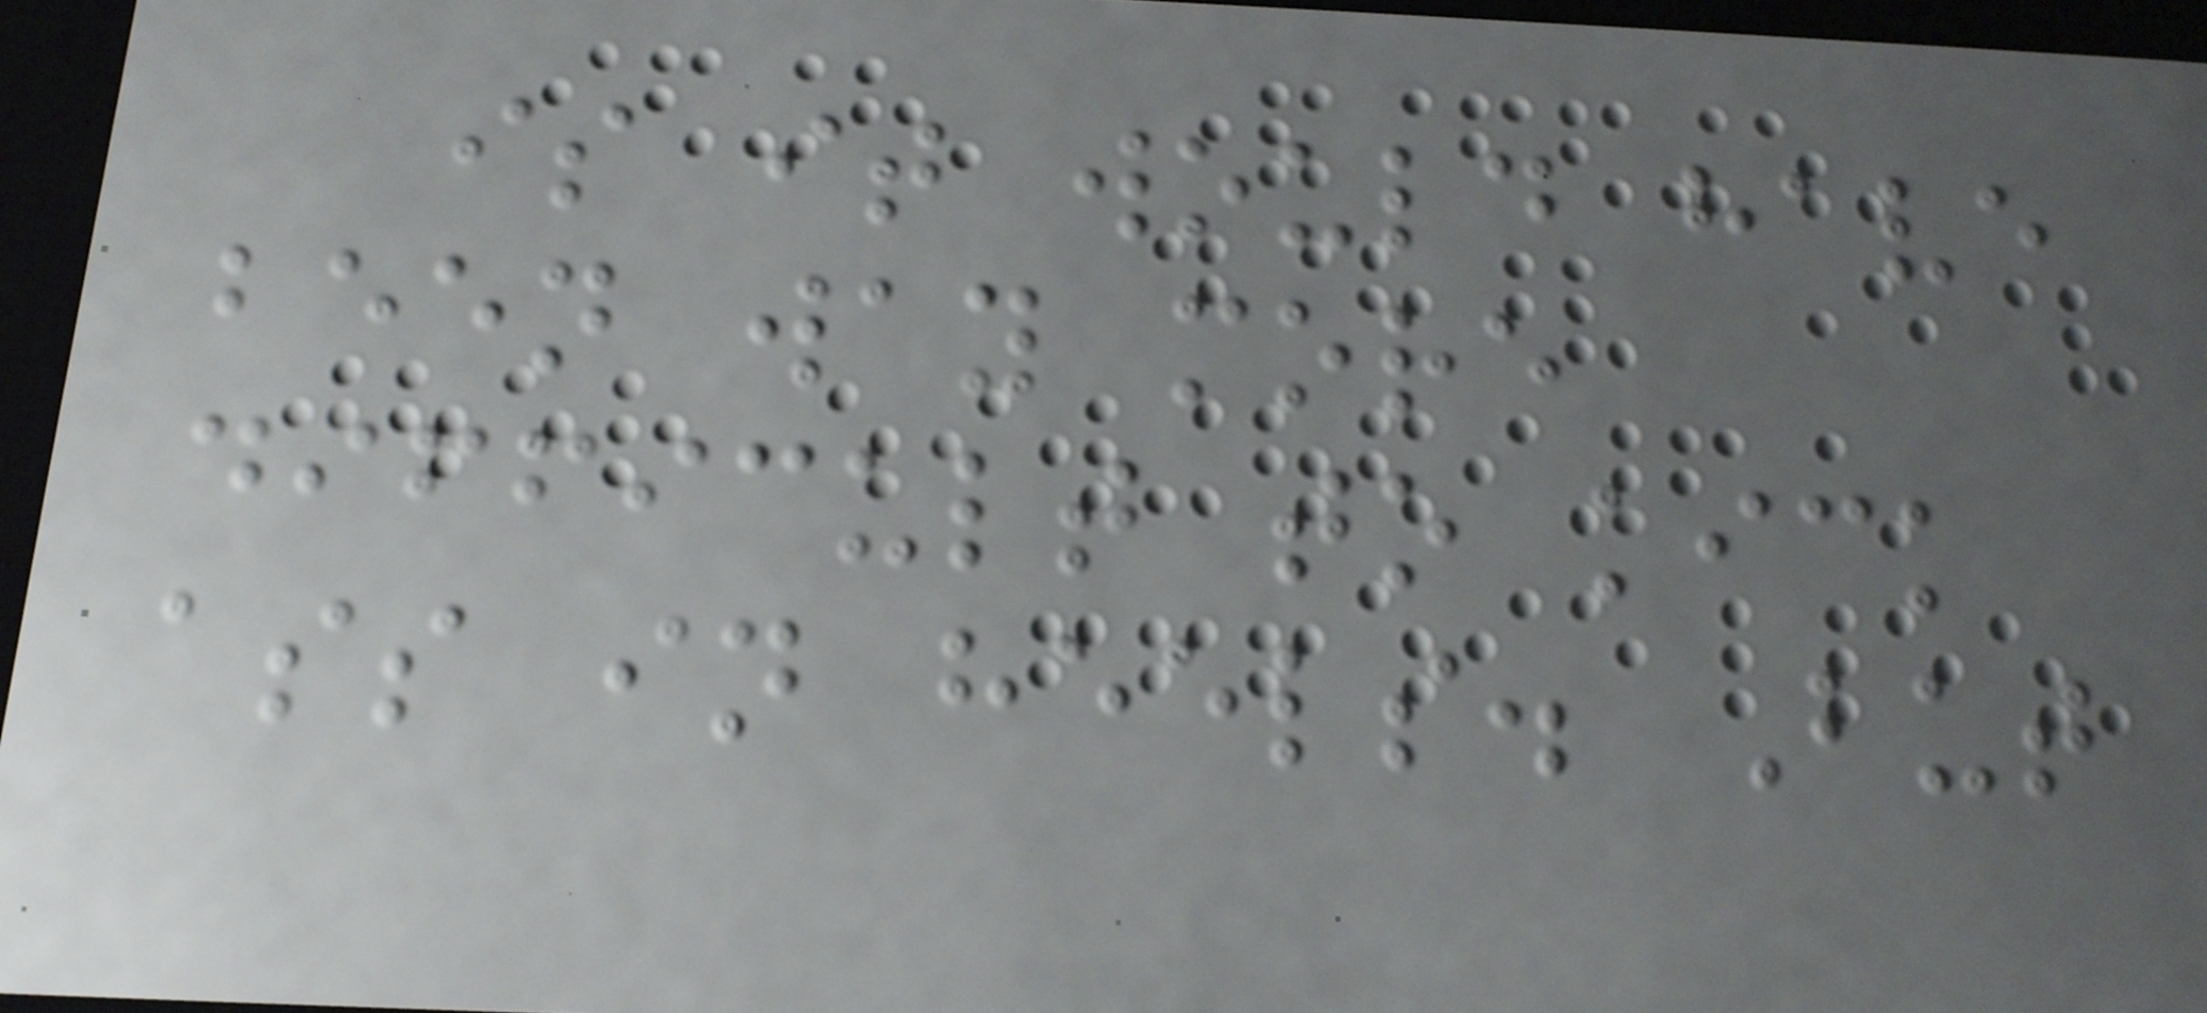is it would have
been way more
difficult to kick
ass in heels. But
